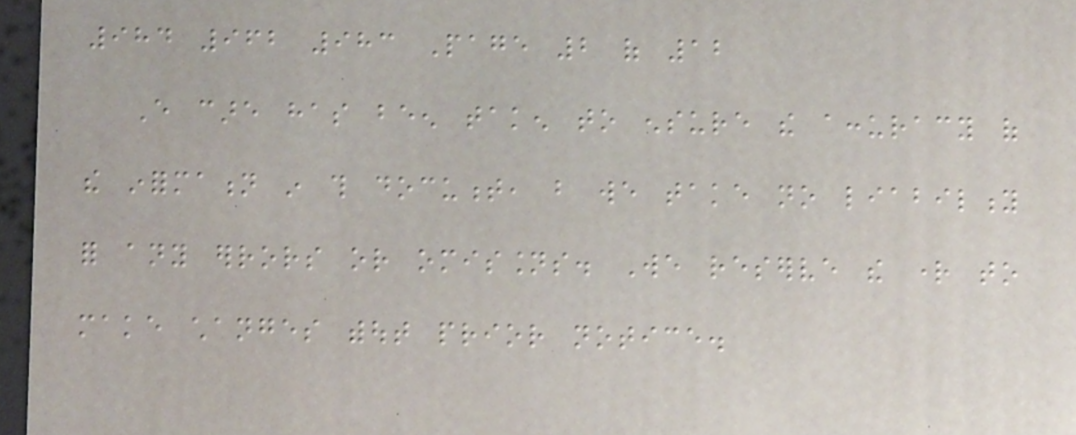984 962 983 Page 2 of 12
Every care has been taken to ensure the accuracy of
the information in this document, but we take no liability
for any errors or omissions. We reserve the right to
make changes without prior notice.
